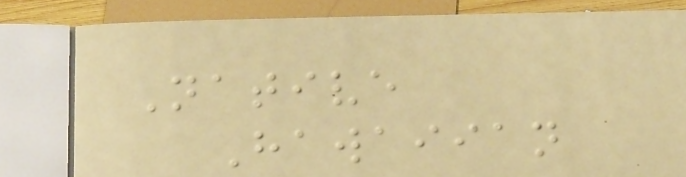Native
Hawaiian
